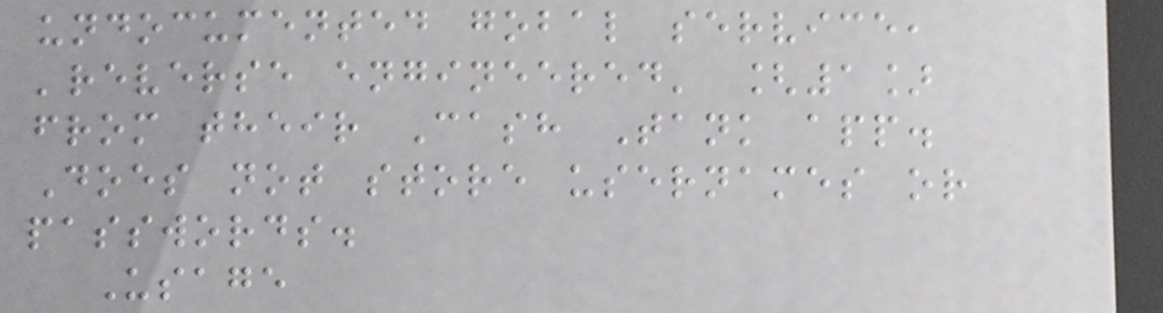undocumented gobal service,
'reverse engineered' [1]
from their Cash Tank app.
Does not store usernames or
passwords.
Usage
